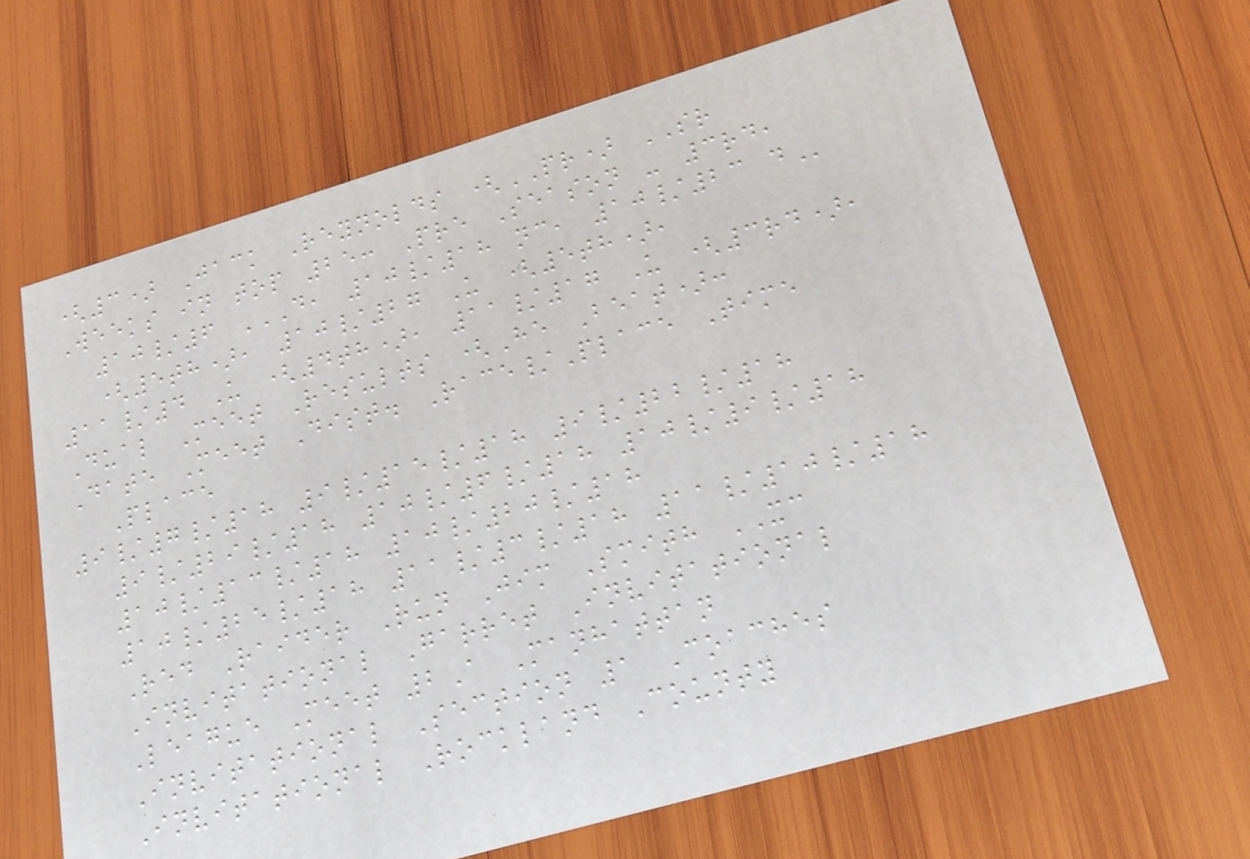(3) Jack Reynolds (PR) SR
Weeks in top 25: Pre Season - 3rd,
10/6 D, 10/18 NC, 10/23 D
(5th), 10/27 U (5th),
11/4 U (4th), 11/17 U (3rd),
Dual Meet Results (He Beat):
Date Meet Dist. Race/Place Time
Place
9/7/18 9/15/18 9/22/18
9/29/18 10/6/18 10/9/18
10/13/18 10/20/18
10/25/18 11/3/18 11/10/18
Red Raider Run Jim Smith XC
Invitational Garret Invitational
League Meet 2A Manhattan
Invitational Section 1 Coaches
Invitational Rockland County
